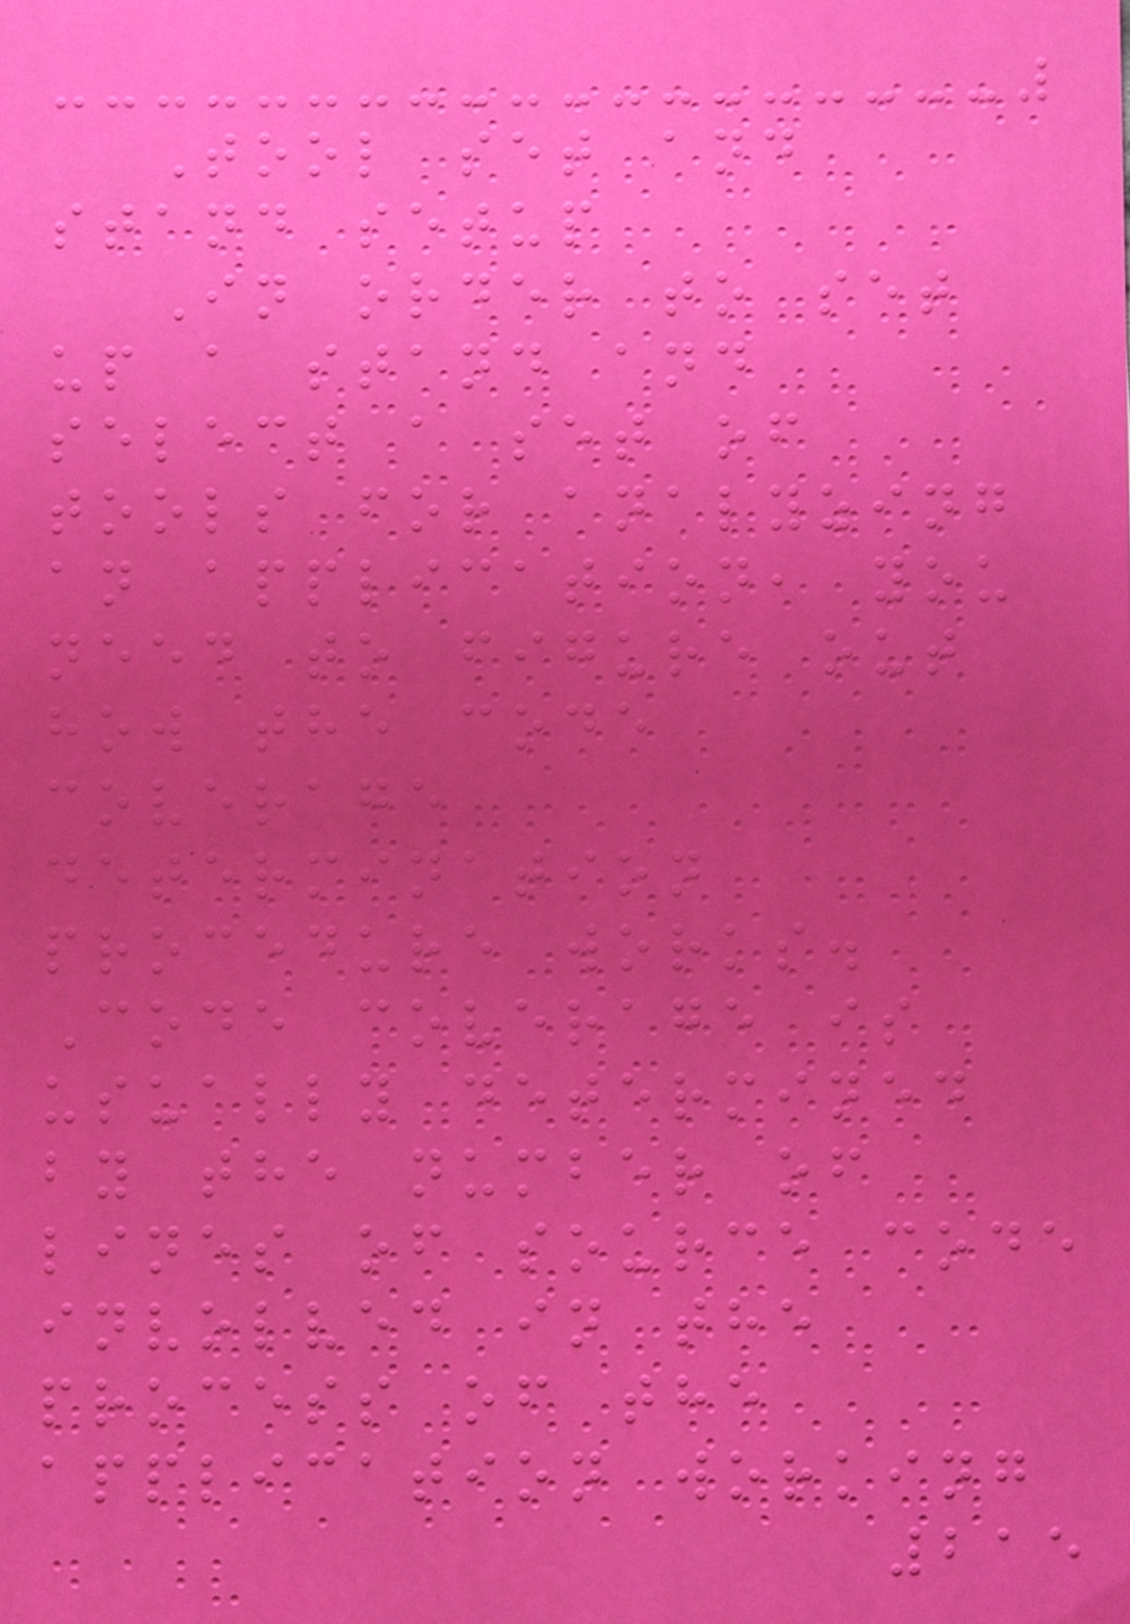Tool set and
stand setup
In order to set
up a stand and
select a set of
tools for analyzing
an application, you
need to figure out
how the code
coverage
determination
procedure works.
Code coverage is
usually determined
by the number of
lines of source code
involved in the
process of the
application working
215
